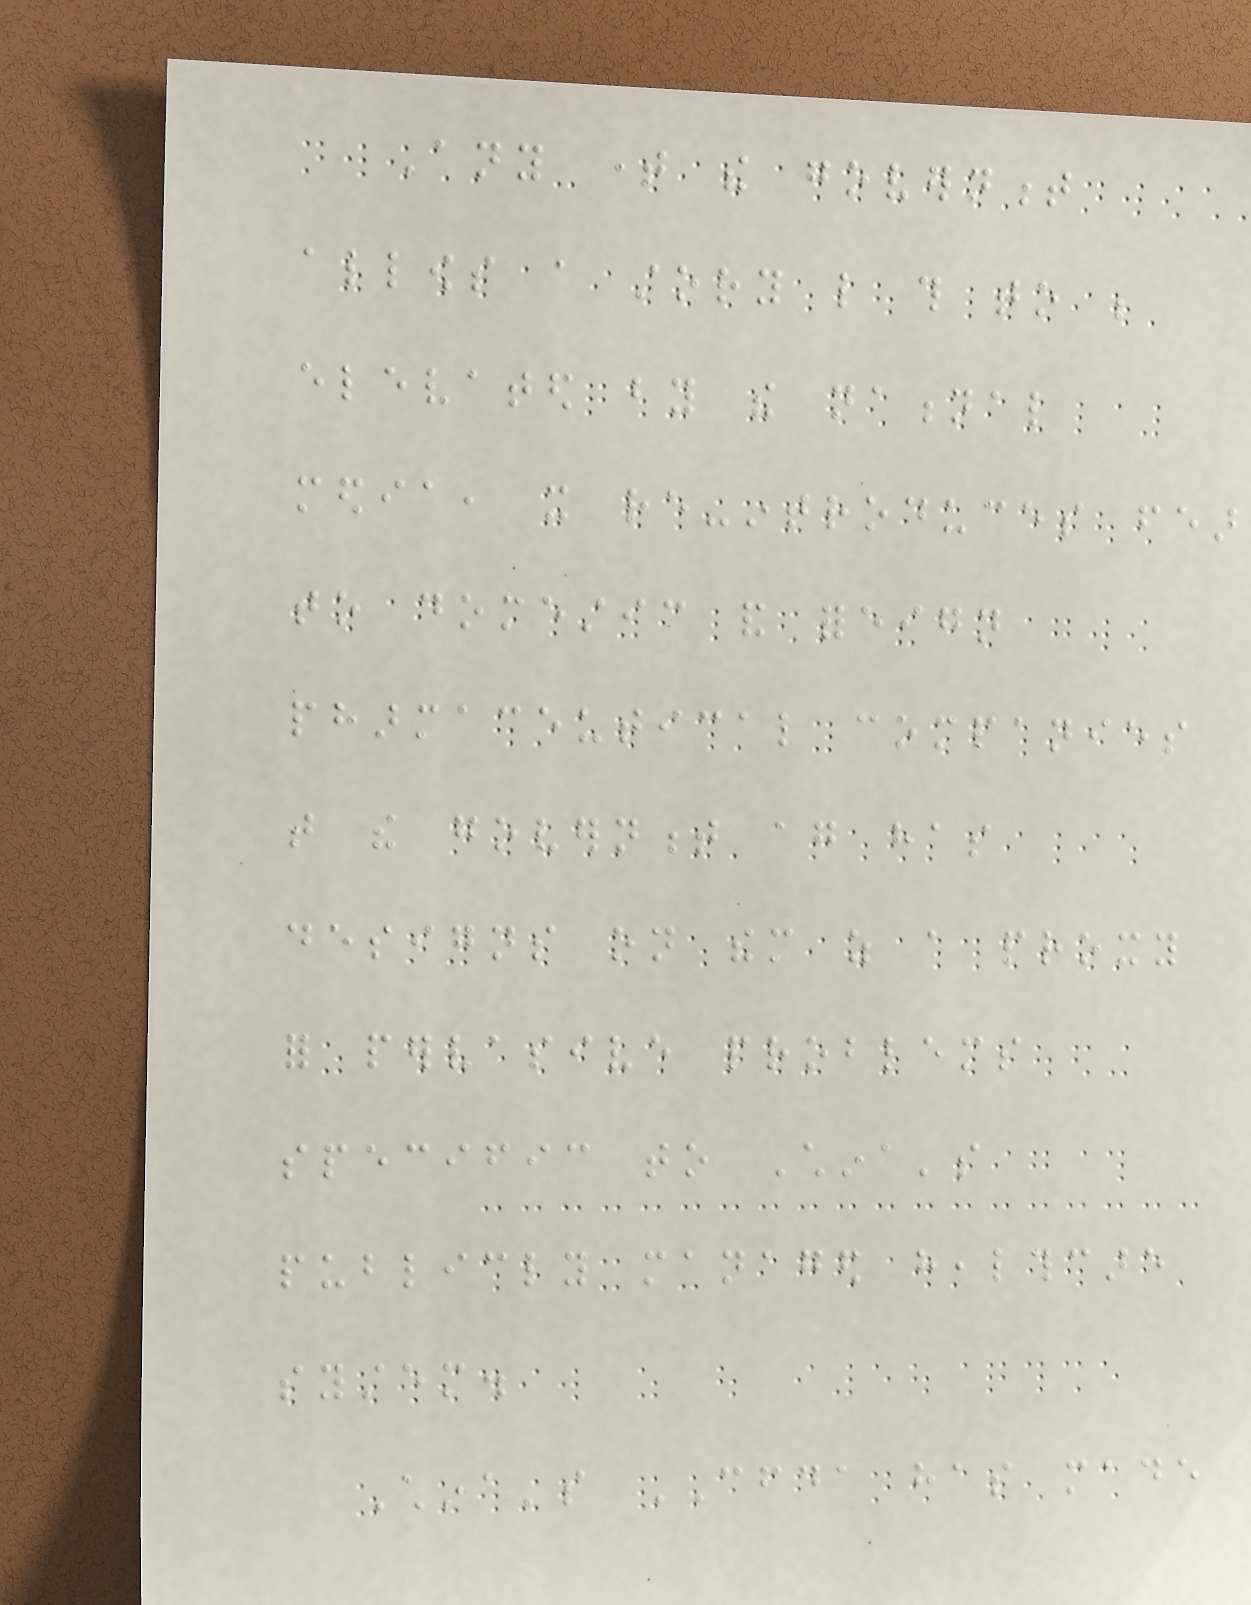Any time the government
allows a story like this to be
elevated by the national
media, it re-introduces fear
to domestic and foreign
pharmaceutical companies
that the government again has
designs on them as a proxy
for pervasive problems
specific to China's
publicly managed healthcare
system.
China's CFDA has made
